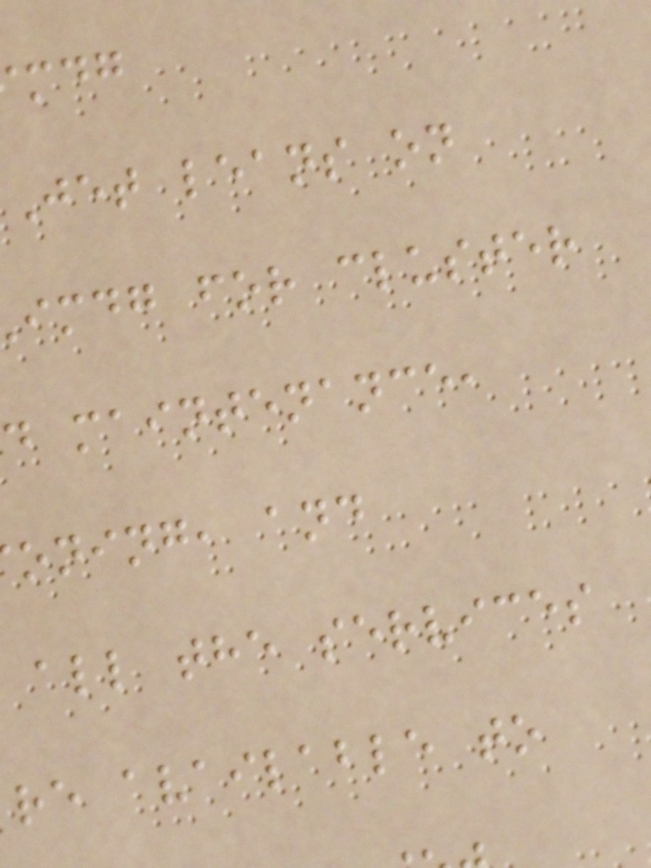Jet leans on
imdg for cluster
d maintenance,
oning, and
all the services
re available to
